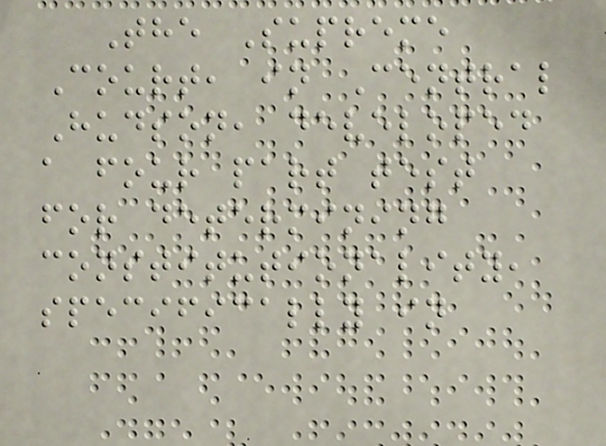The Supreme
Court, in Central
Hudson, developed
a four part test
for determining
constitutionality,
specifically in
